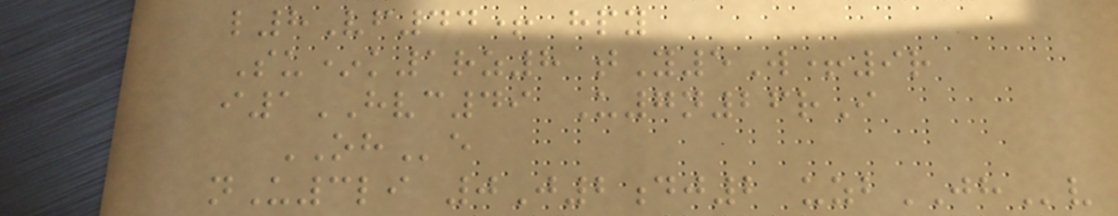l8Vf44+ hpy
Su*k1rz8 tY5W+9r
i1HVC49 U7n26rI
OHe
nU3li 0J2dj2 uzbJHv
